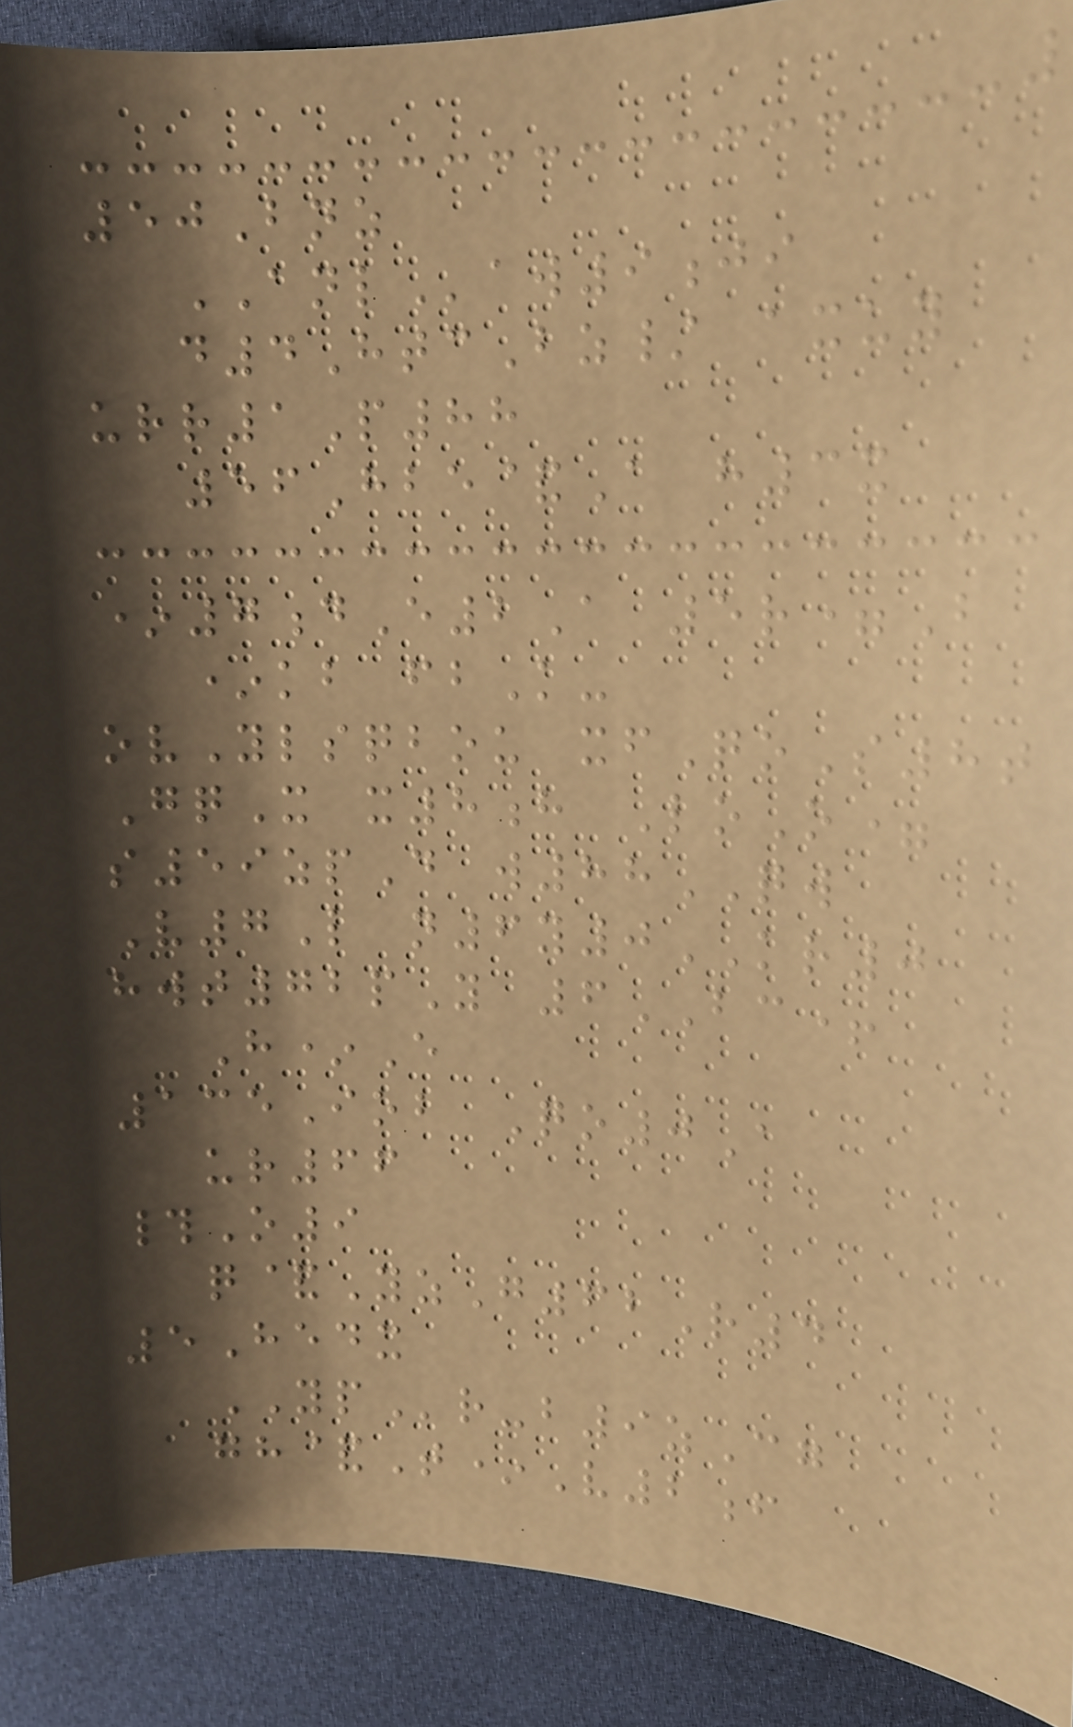50Bnz
ANLaw9ji
d4HtcBz/ axuy
urr1P88
56Hbe&A h3x
*7dE2A 5r=B
*kb fbK-
ovYlsqbou xfQoS8t
GqX x8h LoO=
s59zpD w88QW
V7L n6y0KR0
hwt72pY 6BC+
H*E
135Iob Qo0A
ur66
#O9
q&YzG62R4
5Hedx
YPr-b9zCg
gh&T*V2f
